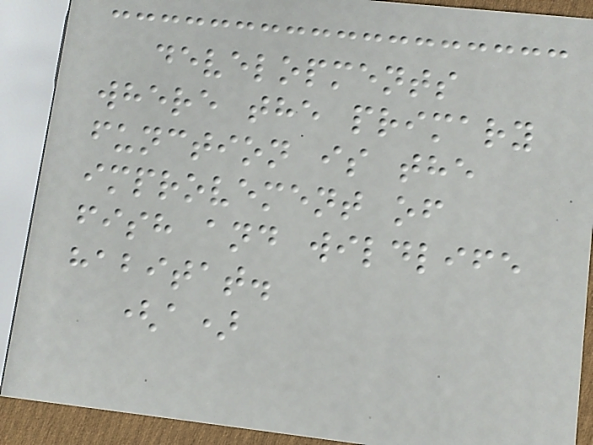developments
where the primary
function is the
improvement of
fish and wildlife
habitat.
(a)
